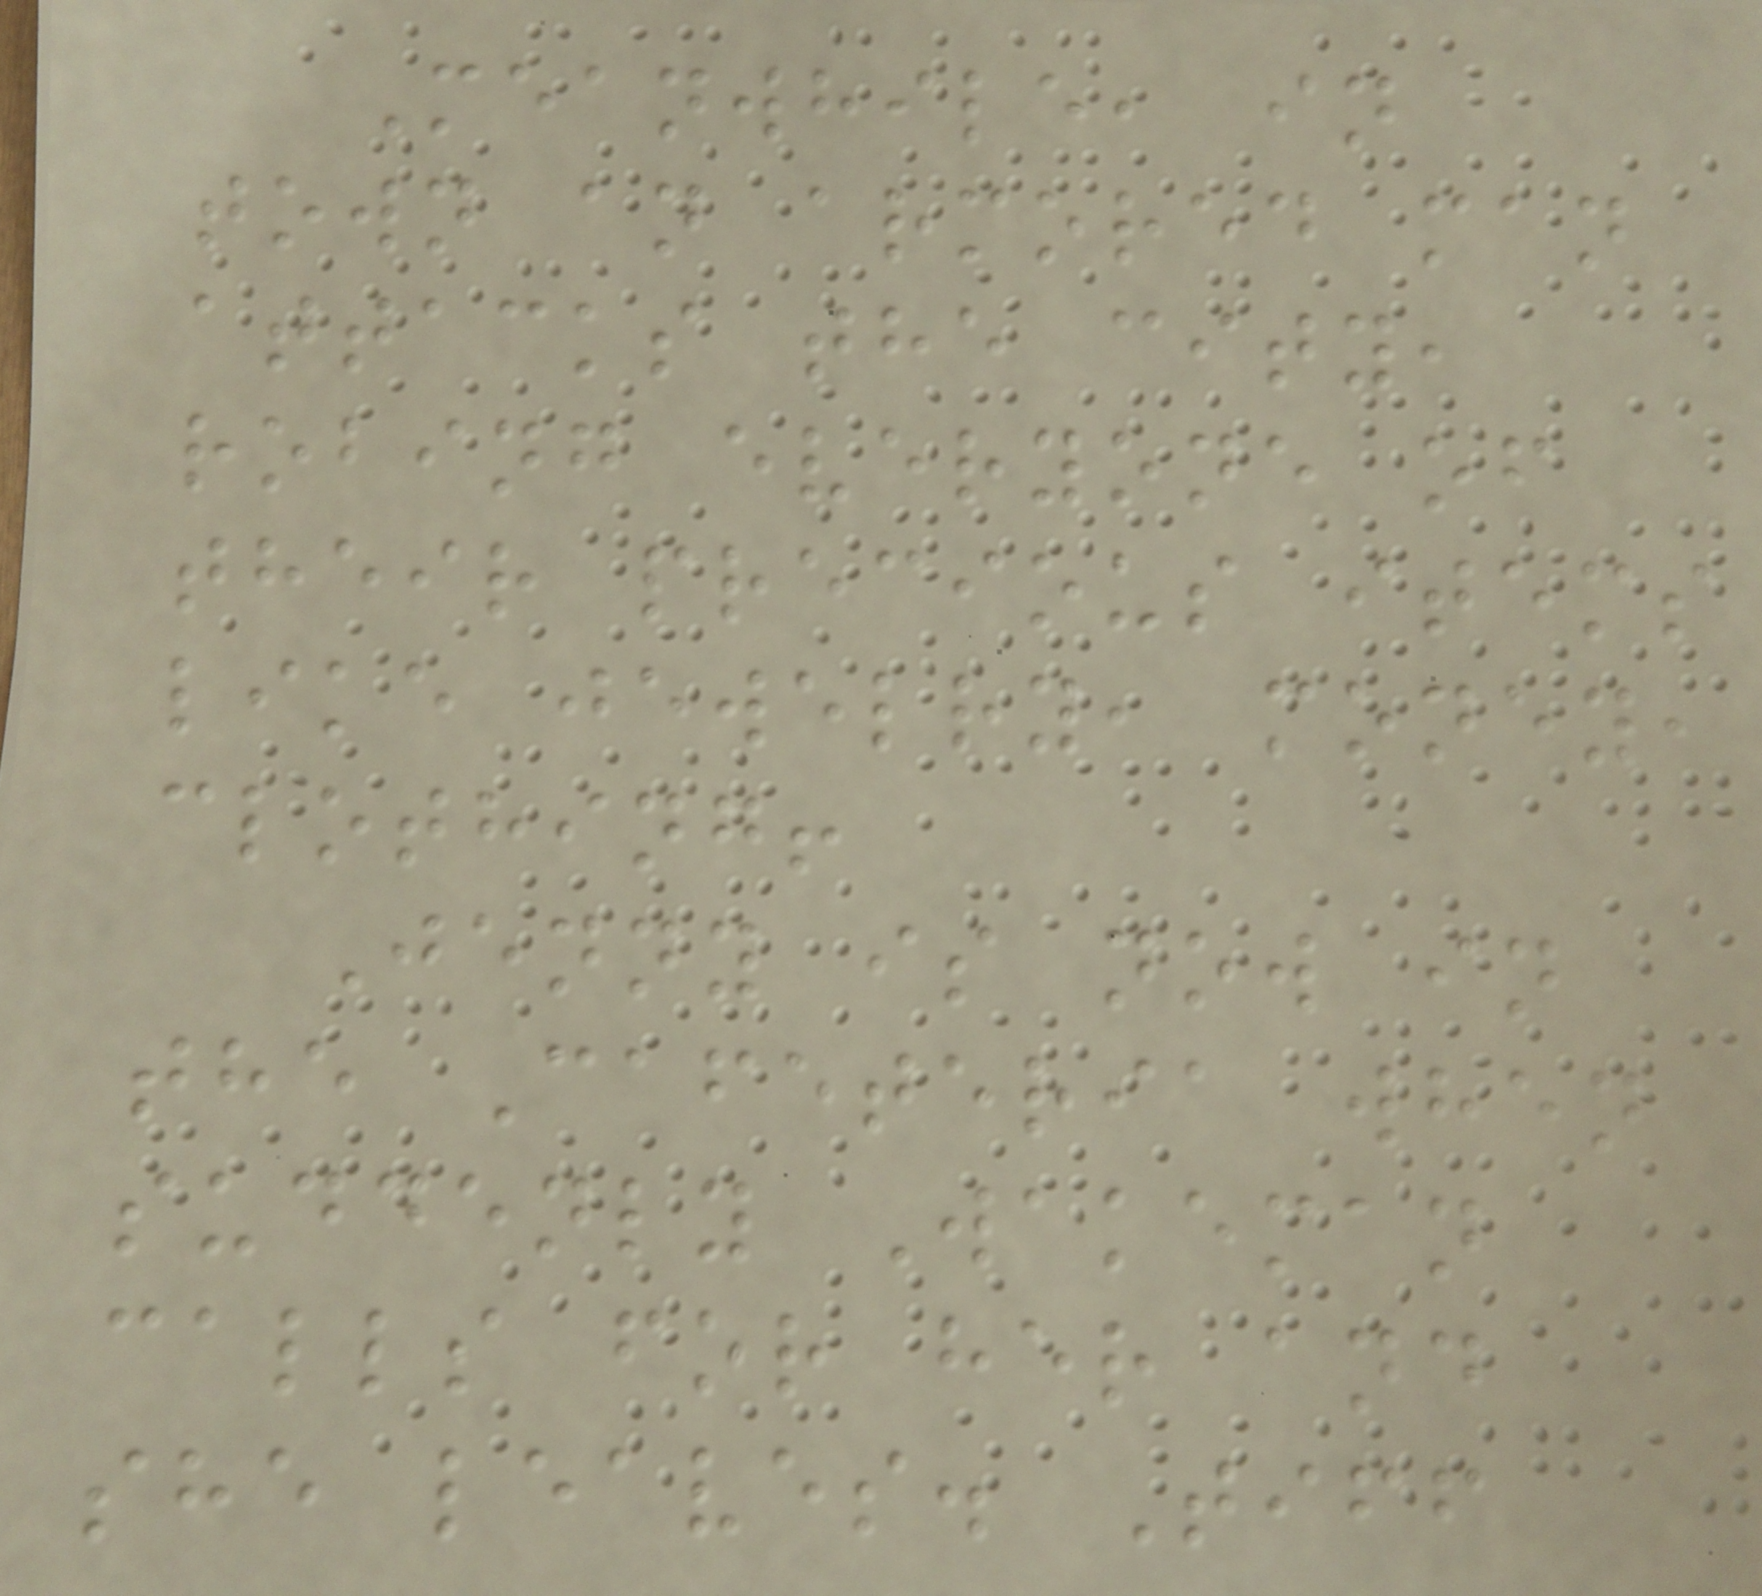Meanwhile, in
town an armored man
attacks the city,
robing everyone of
their precious items
like jewelry, money,
clothing!
Jenny is now in
the Cafeteria when
suddenly Wakeman
calls for her and
she leaves. Tiff
